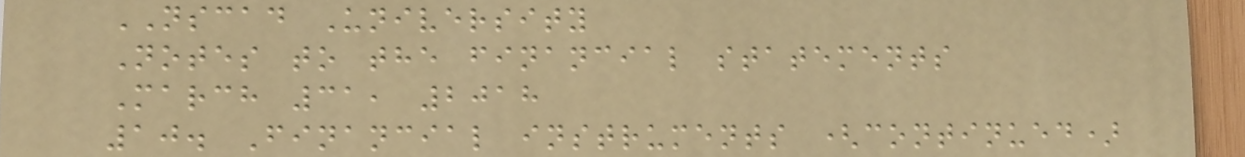NSCAD University
Notes to the financial statements
March 31, 2018
10. Financial instruments (continued)
